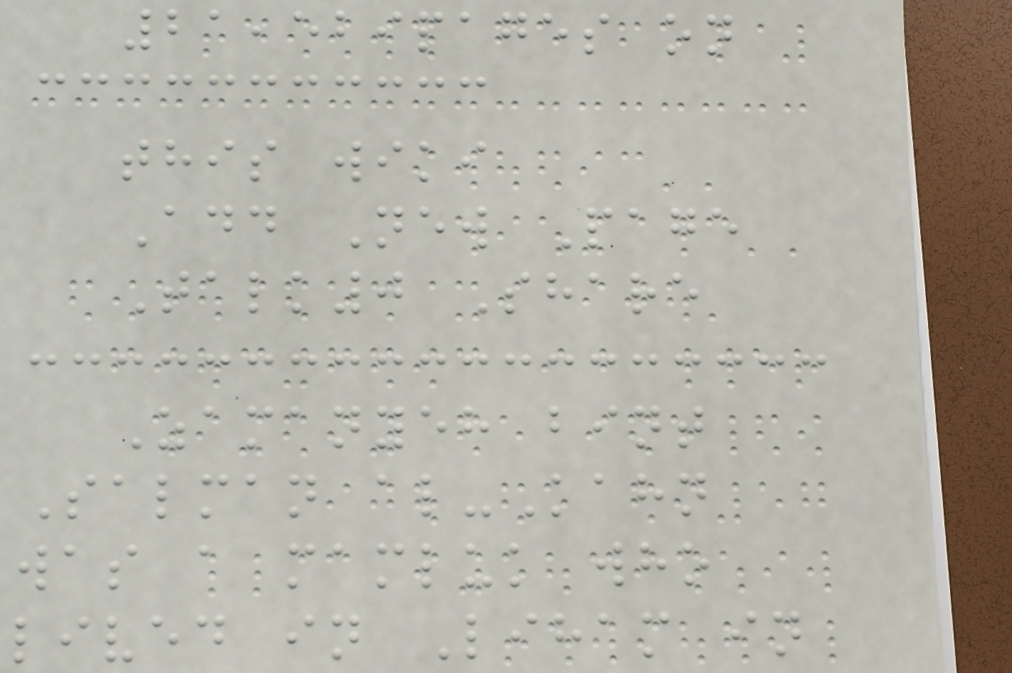21,529pages on
this wiki
Add New Page
Talk0 Share
Zamanyeh bint
Salman al-Kahn
was a mamluk who
lived in Liham in
